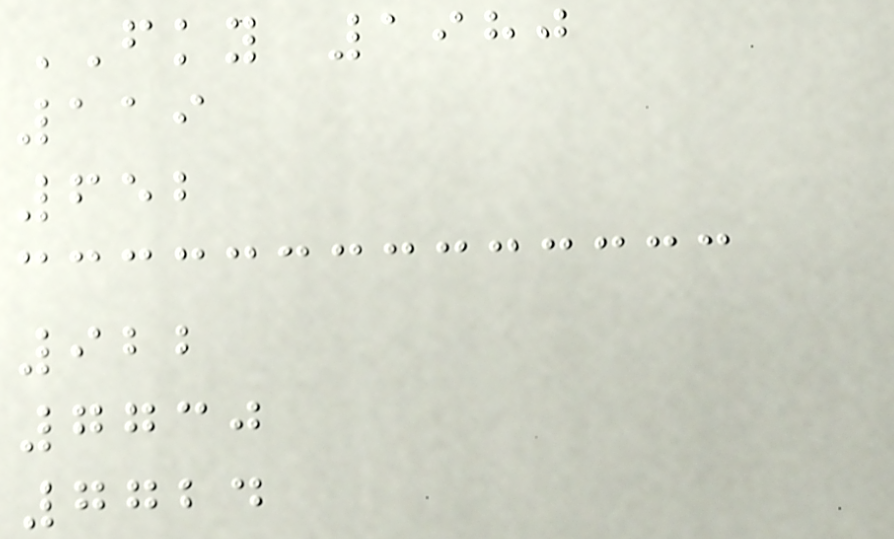FKY 1980
119
652
922
7730
7724
